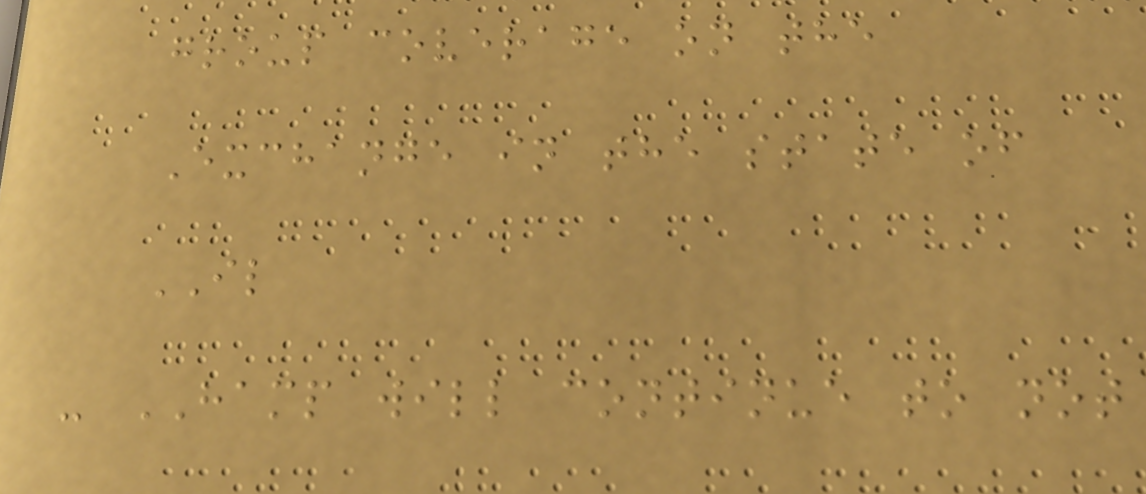group coverage on the
Exchange in the state of
IL
- HAMP will continue to not
